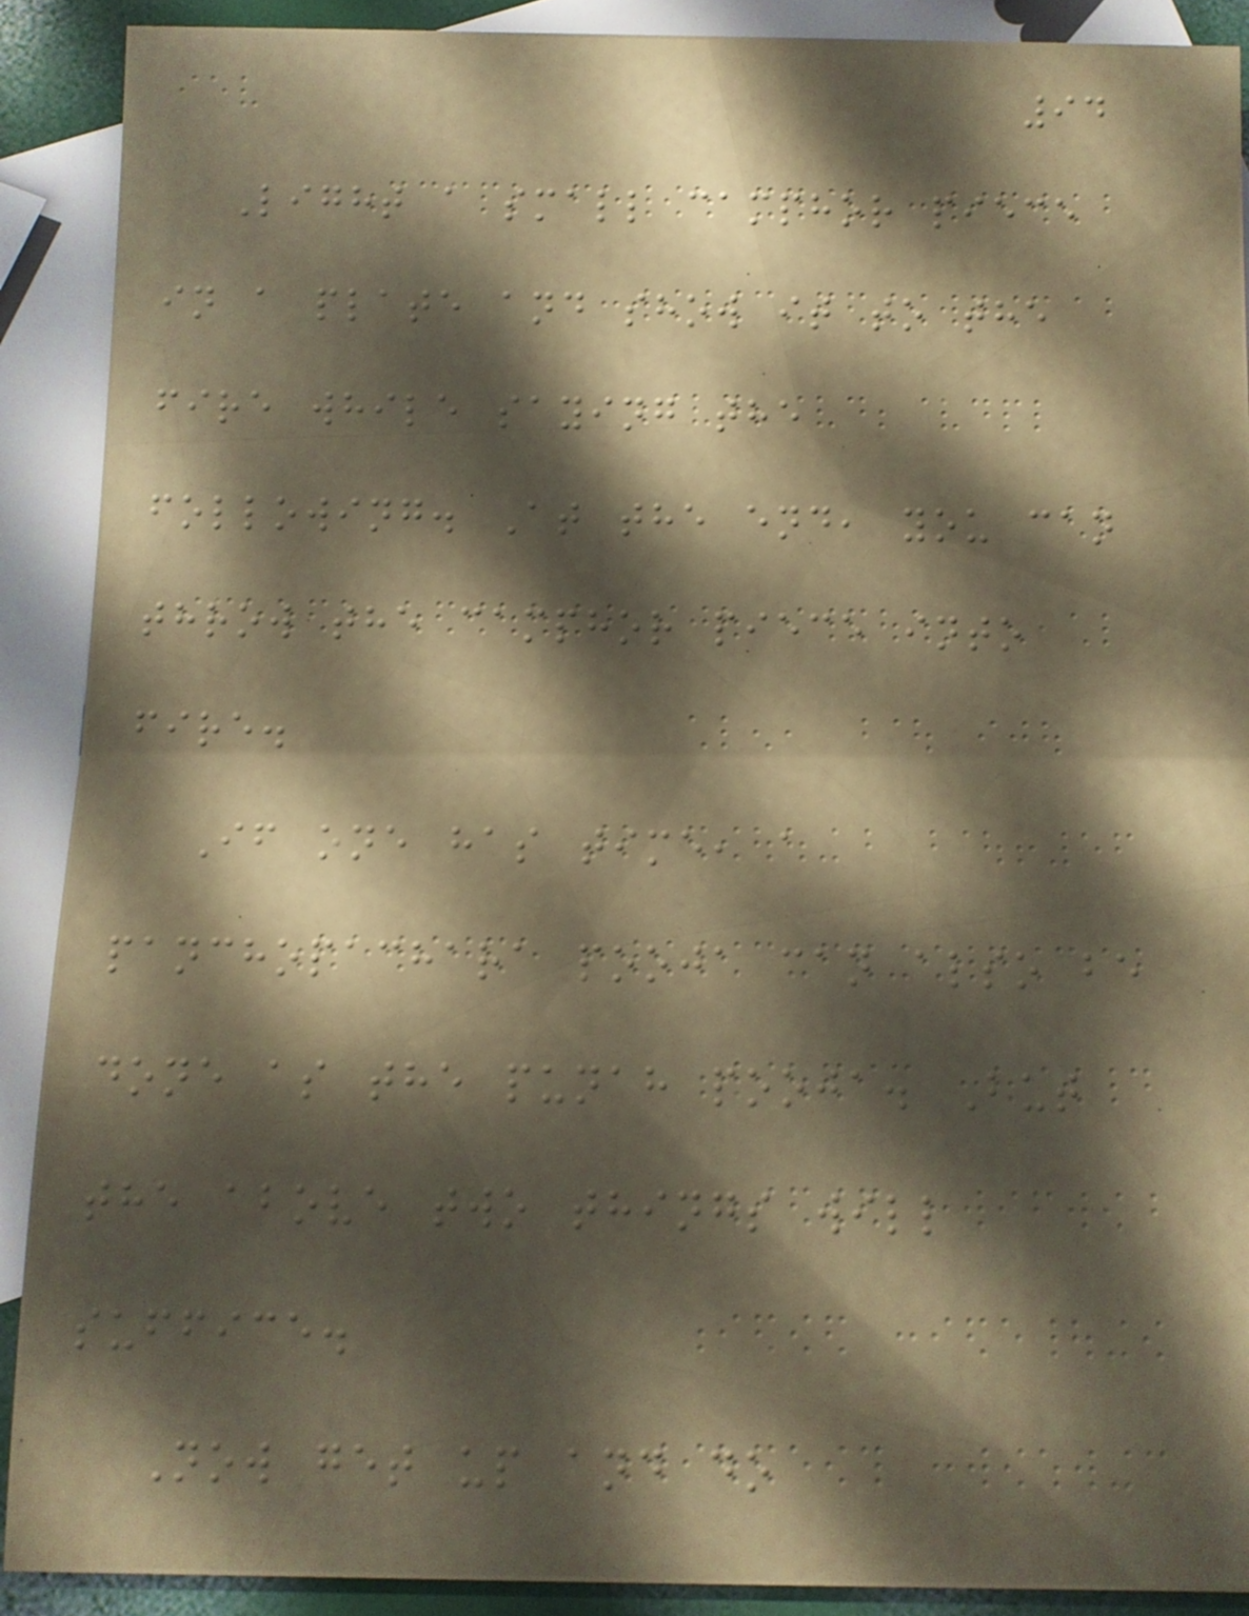94
Light a small camphor piece
in a plate and show it to the
fire while saying the
following. At the end, you can
throw the camphor piece into
fire.
If one has time, a
panchopachara pooja can also be
done as the punah pooja. But
the above two things will
suffice.
Now get up and do
